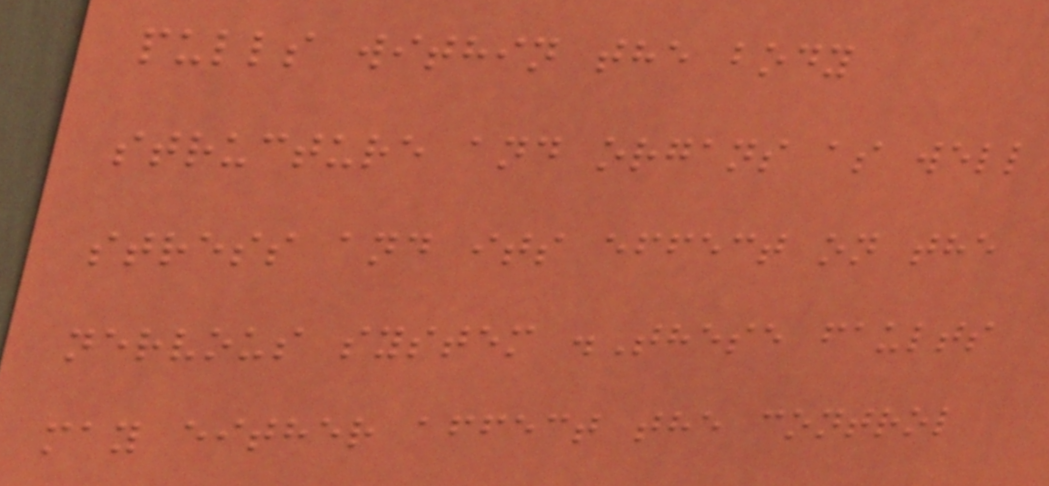pulls within the body
structure and organs as well
stress and its effect on the
nervous system .These faults
may either affect the control
